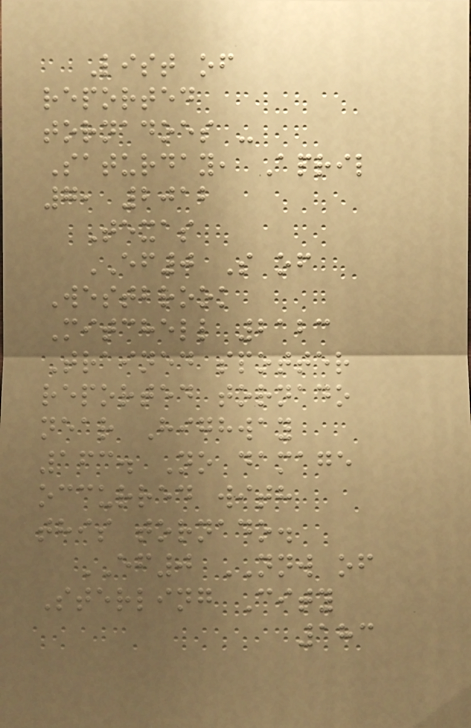List of
reported
tornadoes -
Saturday, April
7, 2012
Texas
EF0 S of
Westbrook
Mitchell 2123
Trained spotter
reported tornado
near Highway
163. No damage
occurred with
this tornado.
EF0 NNW of
Sterling City
183
